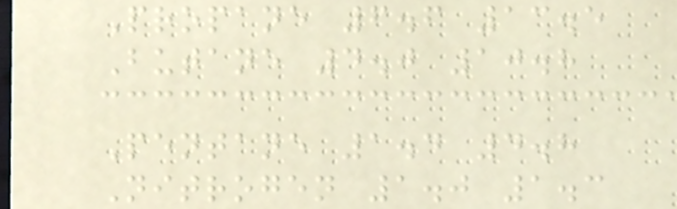Propane 6.6 13.5
Butane 4.0 10.8
Pentane 1.4 4.8
Nitrogen 1.0 1.3
